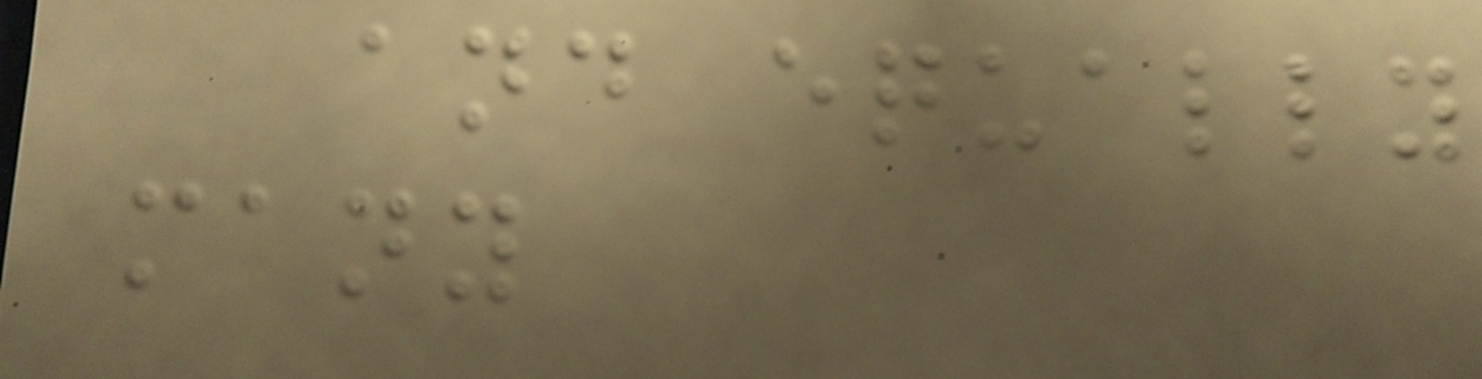and equally
many
